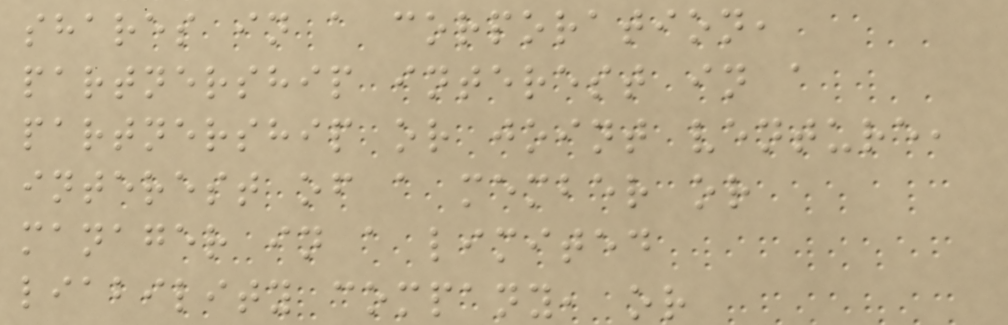shares in a corporation,
partnership interest in a
partnership or joint venture,
interest of a member or
manager in a limited
liability company, or
